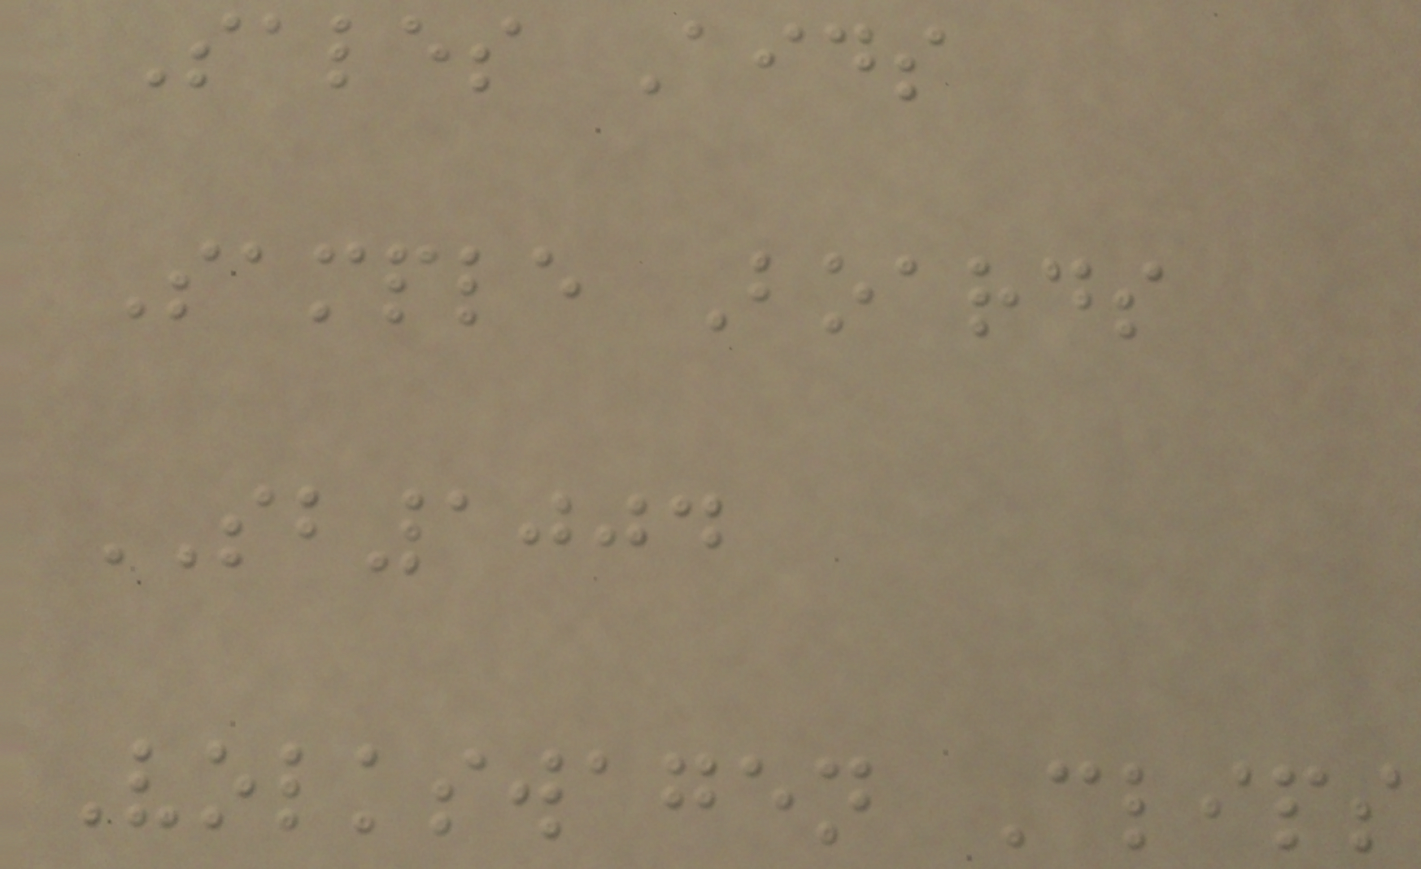Sales Aids
Sample Boards
SB1004
Volkswagen Clips
